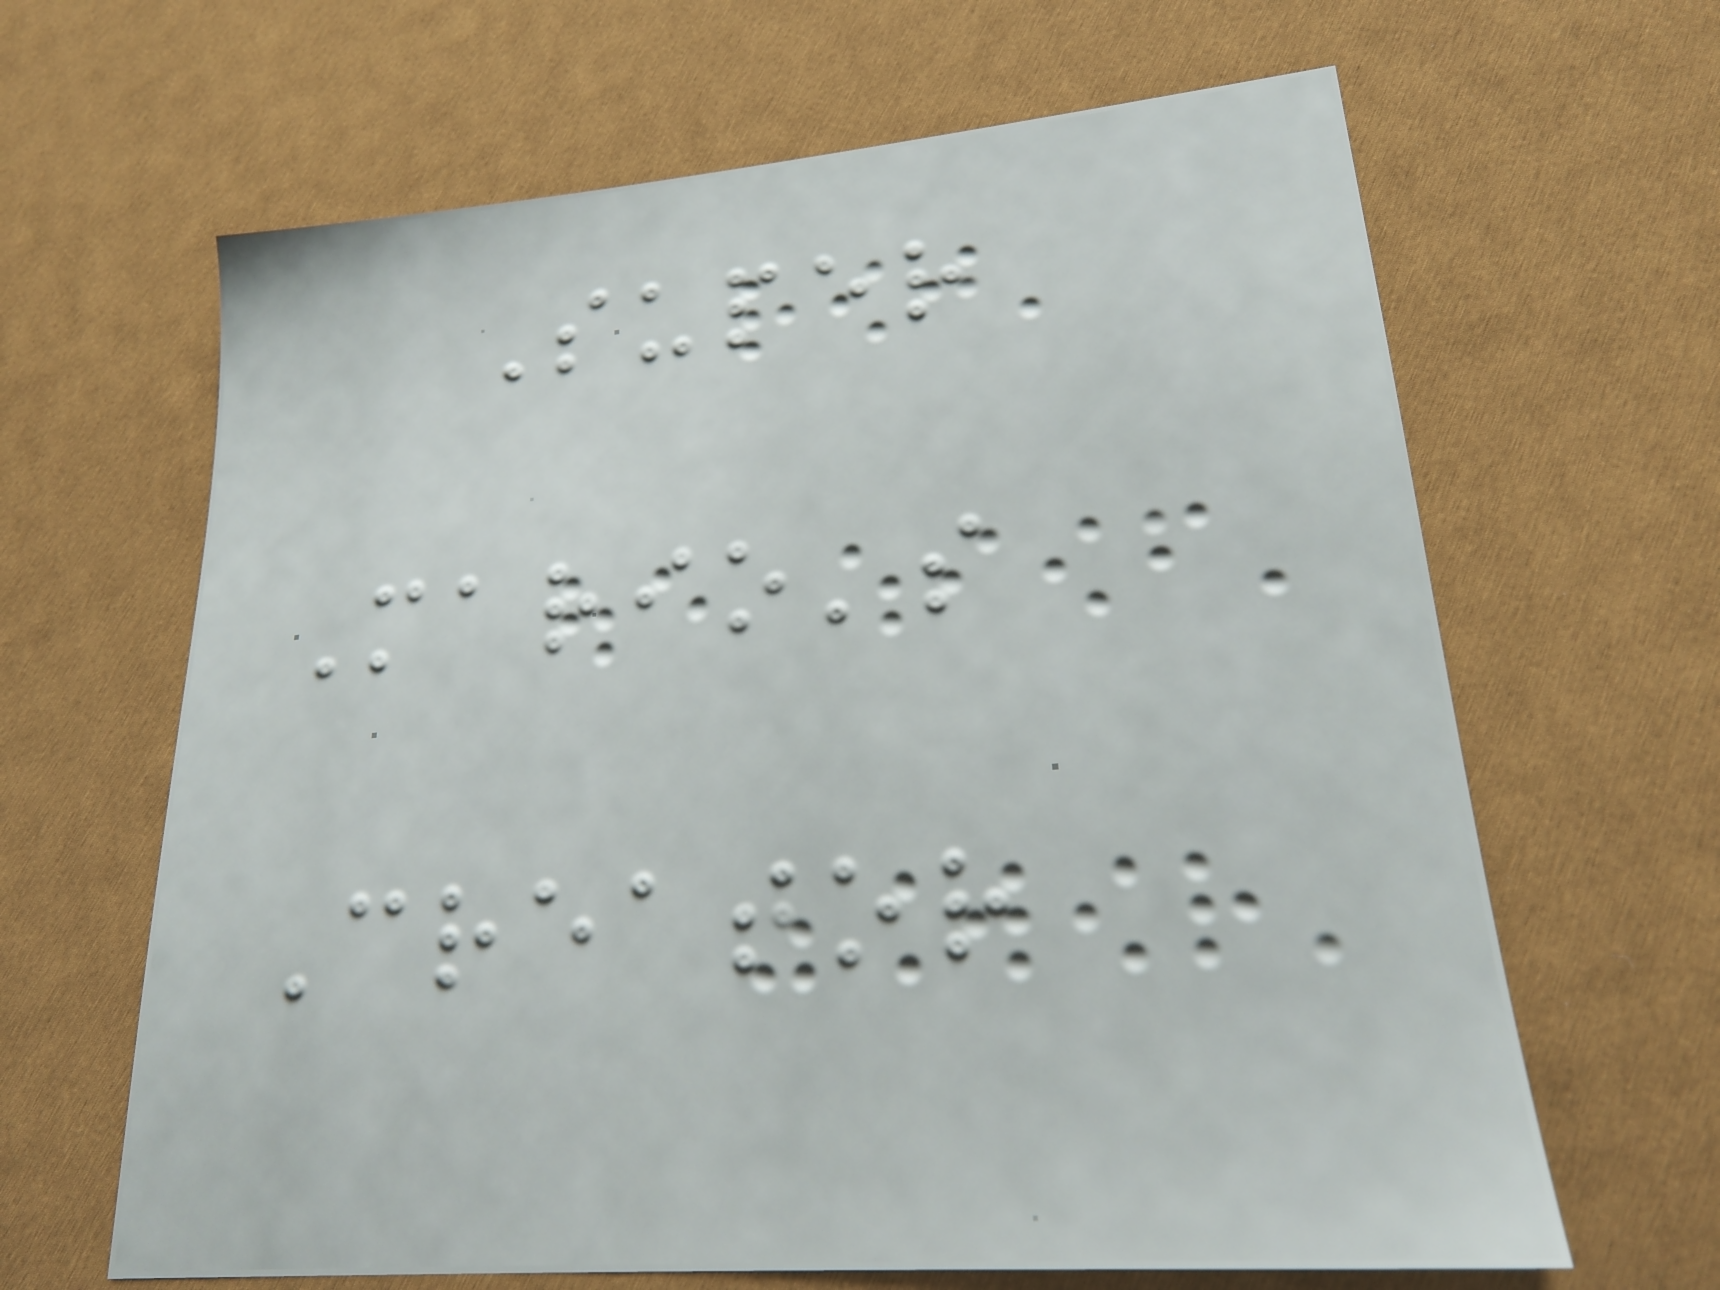Super
Mario's
Creator
